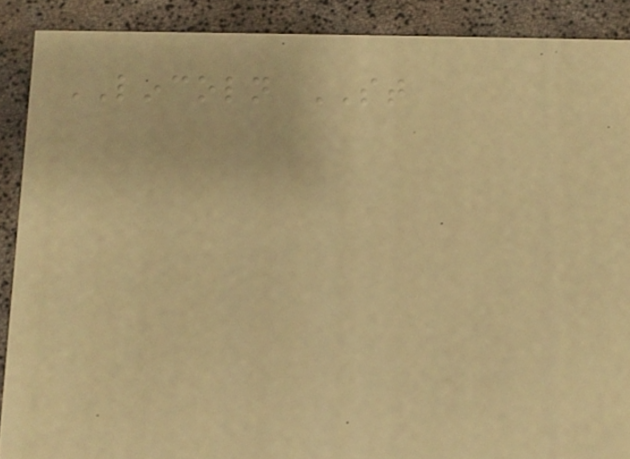LINCOLN ST
